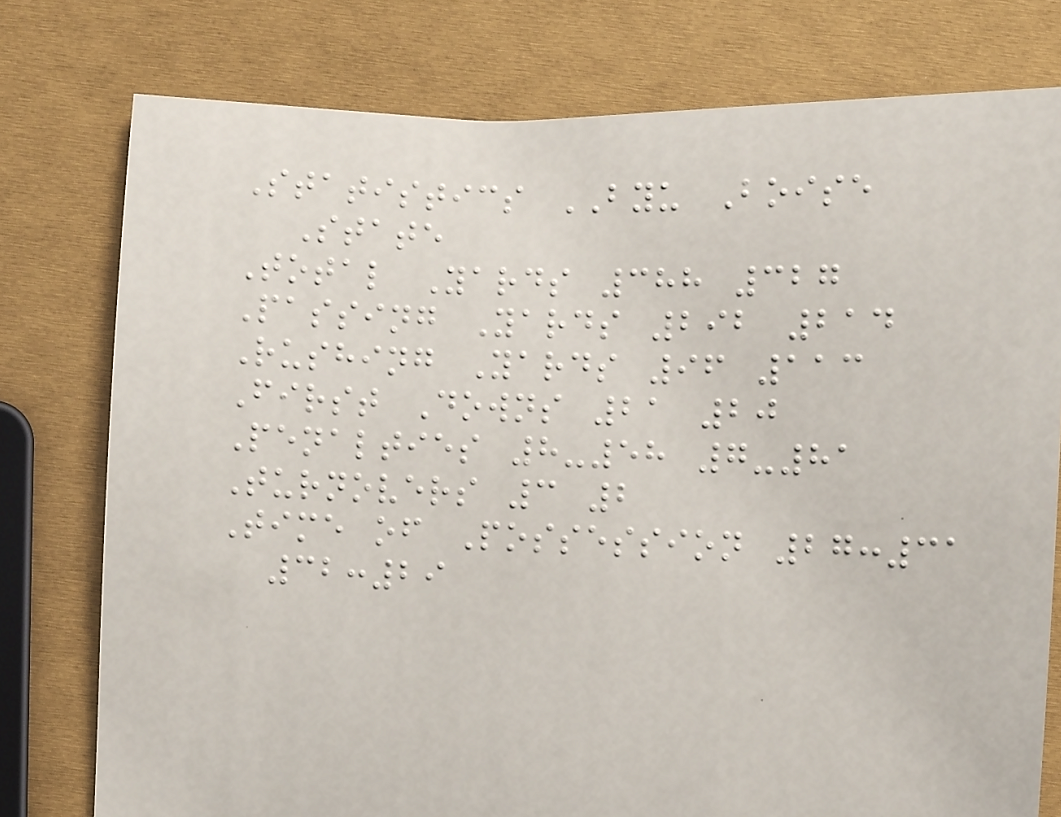Statistics BYU Boise
State
Total Yards 388 327
Passing Yards 292 214
Rushing Yards 96 113
First Downs 21 20
Penalties 8-58 7-81
Turnovers 3 2
Time of Possession 27:31
32:29
